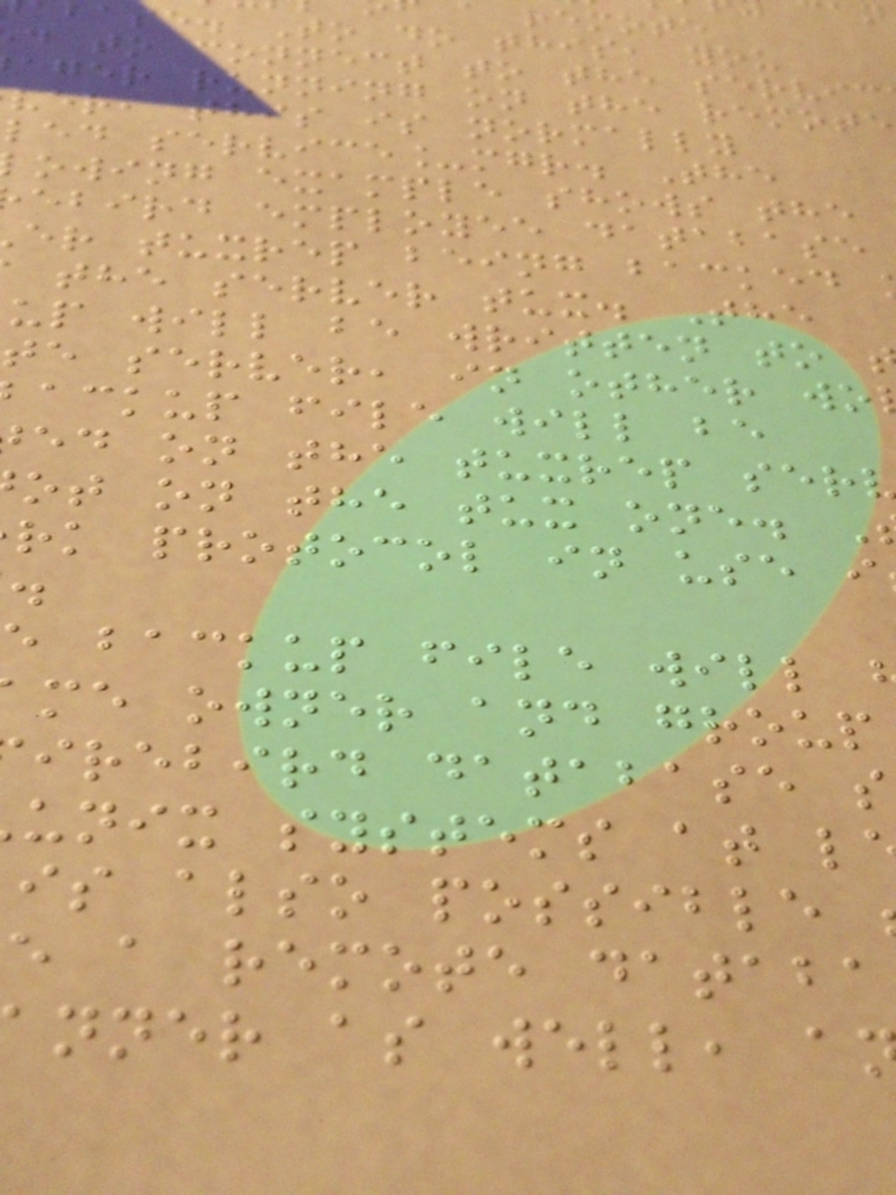remote
ase. To do this, you
d to connect to the servic
ager running on the remote
ver, this is normally
led service_mgr. The
owing example shows the
ebird employee database
er tuxrep being backed
the server tux. The
up will be written to
te server, in other wo
ackup file will be
ed on the tuxrep ser
ot on the tux one.
rk protocol in use i
backup file will
me owner and group
irebird database s
unix systems at l
is also possible
e a remote databa
nner as well, a
